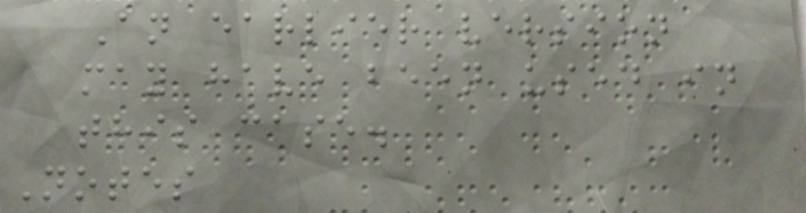An earlier version
may have been used in
this case.
Notes
